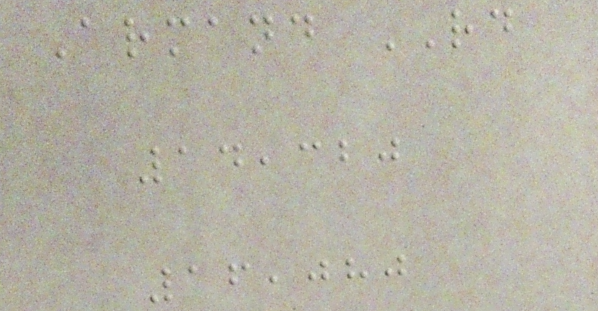Armand RD
14,320
16,080
